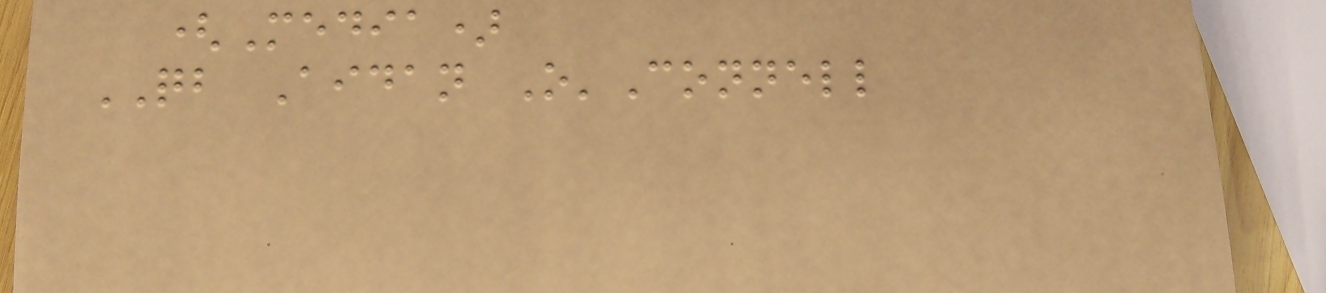(Media)
QB Aidan O'Connell
